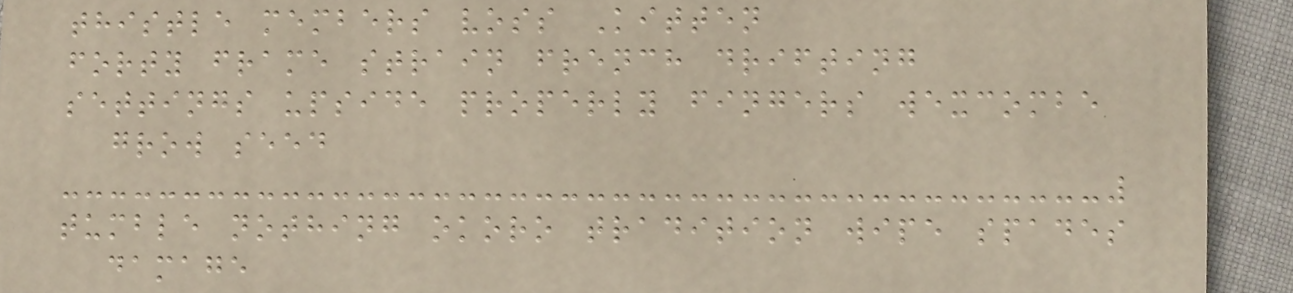thistle members voss Kitten
forty frame strain french drifting
settings upside properly fingers wexcombe
grow seed
tumble nothing okoro tradition wipe spades
damage
